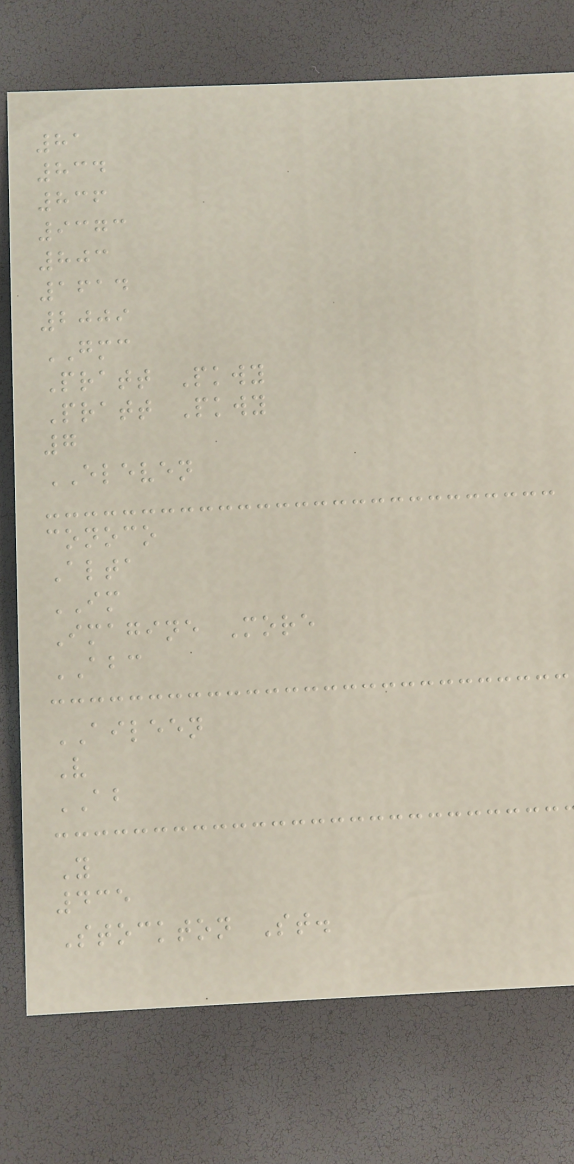81
834
836
9373
803
1614
2009
GMC
Pratt Pkwy
Pratt Pkwy
7
ELEVEN
conoco
Alta
IM
Imagine More
ABC
AILEEN
V
AB
Y
435
Stockton St.
